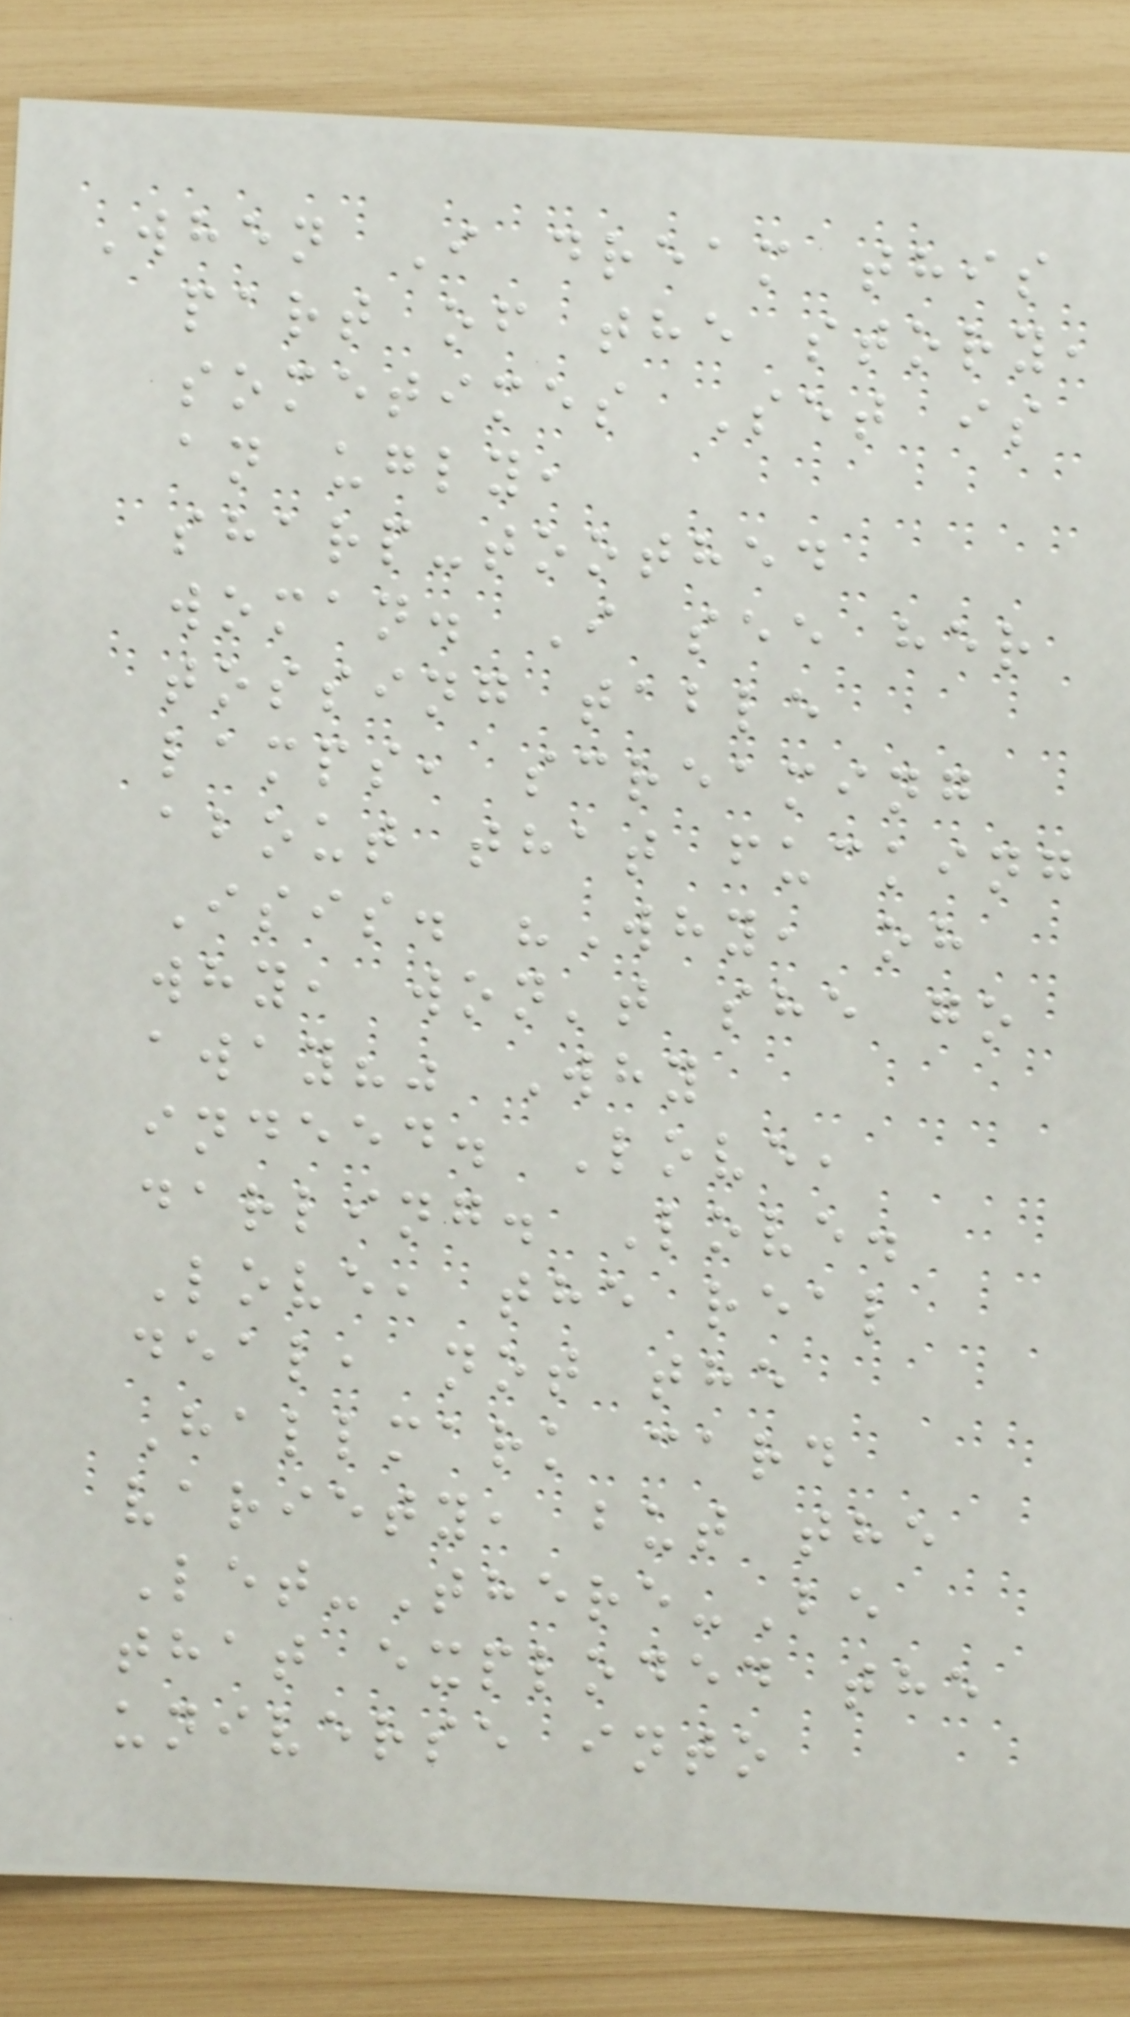When I dream this
part of the story,
sometimes Set is
an ugly,
sharp-toothed
woman. I see her
tossing table
lamps, screaming
about that fucking
Isis. "Why, oh
why, won't she go
away?" Why
indeed. Love,
darling. Love.
Love, the real
deal, not the
Hallmark card
variety, but the
Let-There-Be
that exploded the
universe into
